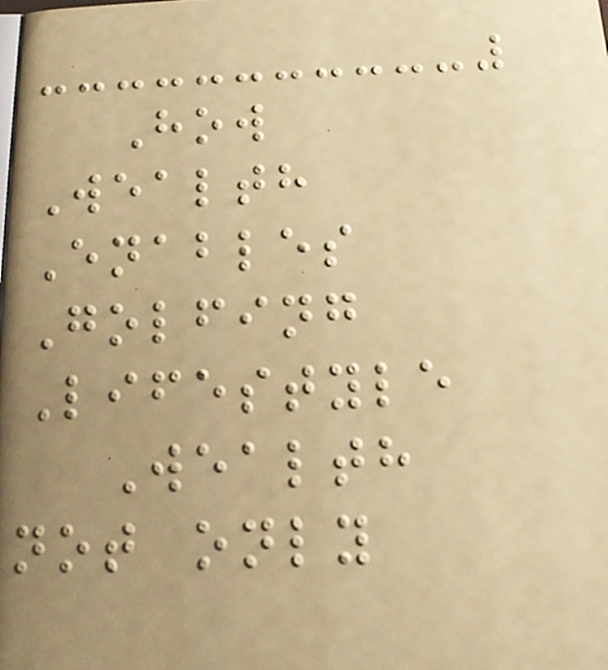How
Wealth
Enables
Golfing
Lifestyle
Wealth
not only
